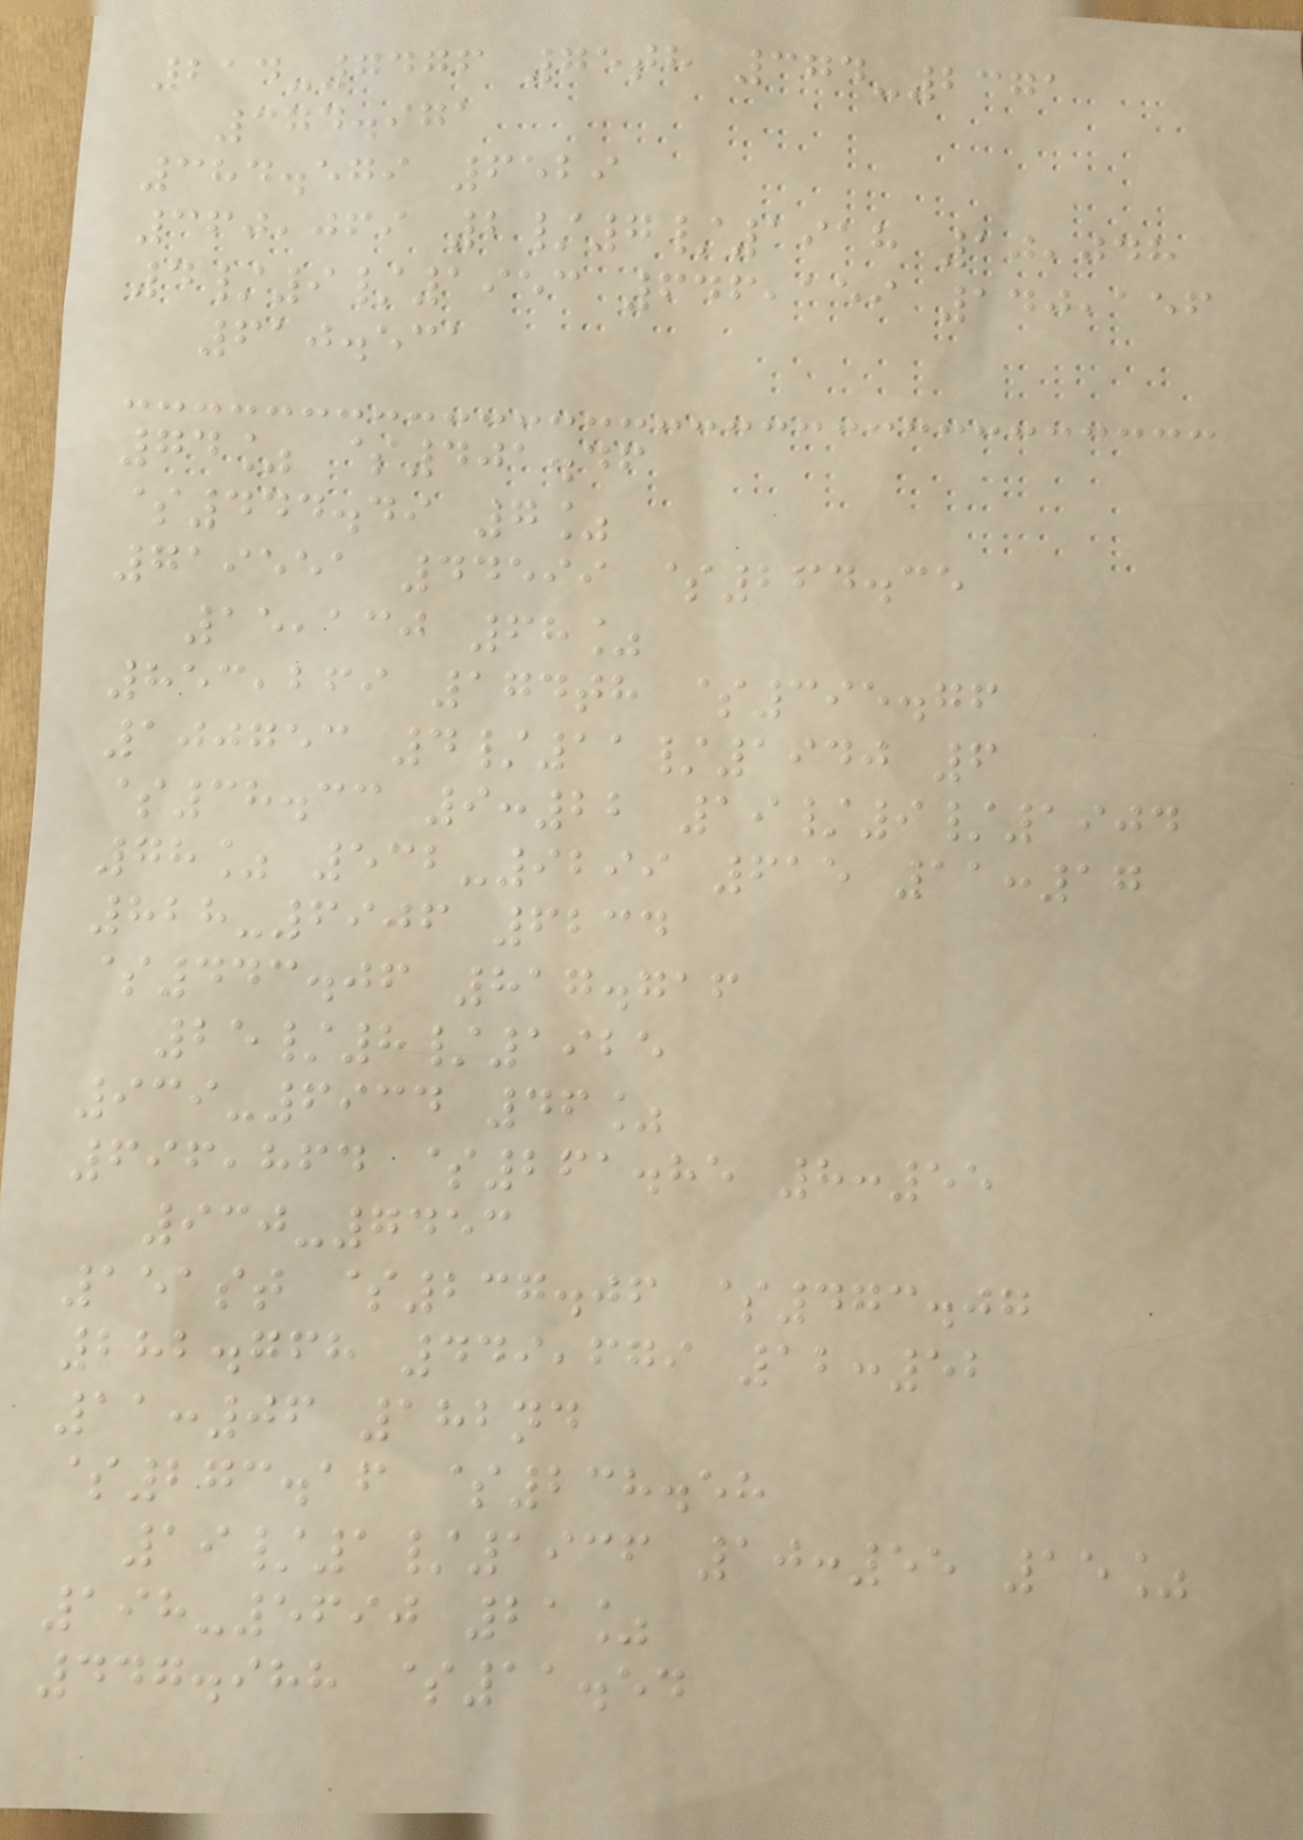214-7476 75th 374-2371
374.971
384.579 6529
360,069 2/7/1918 10,048
4/9/1953 646,159 140,156
610.531
74% $401.46
$444.49 7%
719551 44599 $264.35
15,130 68%
853,269 174th $395.76
100753 4/11/1940 6
$38.33 9:22 19/9/1904
78% 532-9299 615 11:17
828-6906 6234
$443.06 817.716
25/8/1925
939-6934 46%
696,864 $261.85 8:55
930-7453
151st $237.06 $473.07
282.768 449,679 12:52
11:06 182nd
$273.16 $238.58
19/1/1936 10:55 15%
198-5690 21%
447.988 $11.54
